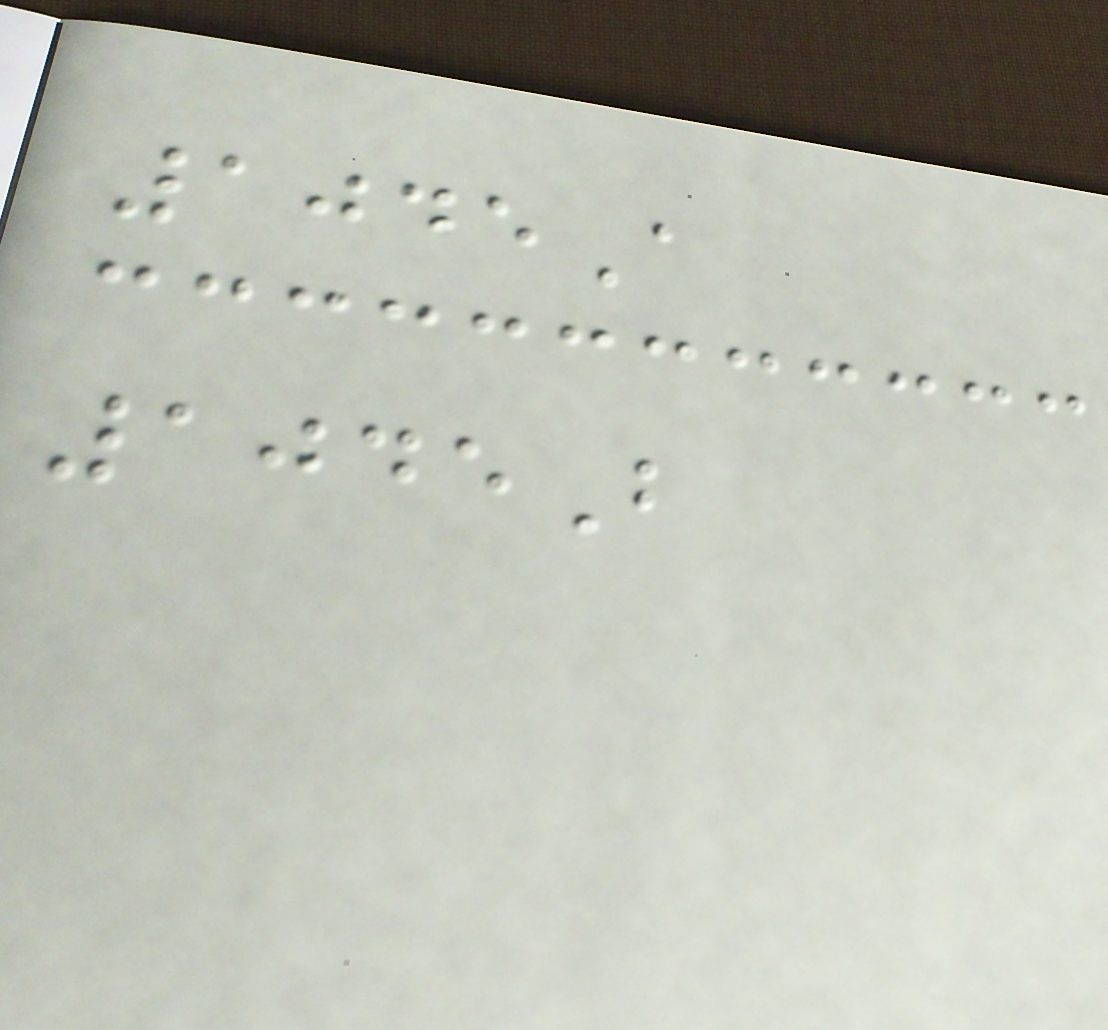1045A
1045B
